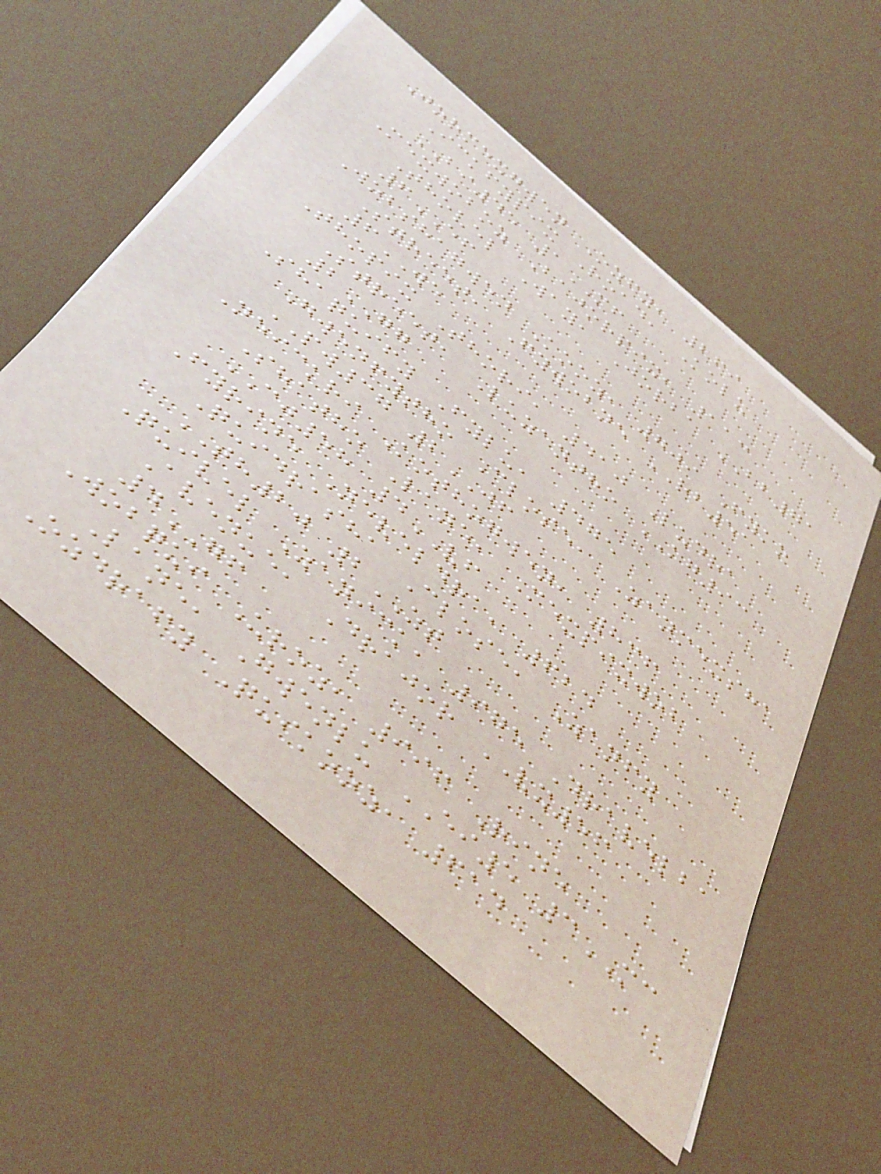Jormexgwen Ozfy, 269
Ickfypix Road, Kolu
BI45 1MF
Mexwoboz Bajorpix, 113
Thovel Way, Jorba BB71
6EF
Wobshagwen Kooz, 709 Fyko
Street, Fywobne RB51
6WE
Thopix Thori, 410 Ludra
Street, Luzantho KG93
2GG
Shaquify Fylu, 475
Gwenfytho Close, Zanmexsha
PW37 2JF
Neickri Kothogwen, 836
Shatho Lane, Mexpixwob
CJ58 4VF
Fyrine Neveldra, 624
Quidrasha Close, Zanfy
TH20 2ZT
Quivel Zanick, 975 Dravelba
Avenue, Drajor VX56
4GF
Wobqui Uroz, 996 Rine
Lane, Gwenlu EI5 3MC
Ozdrafy Quikooz, 614
